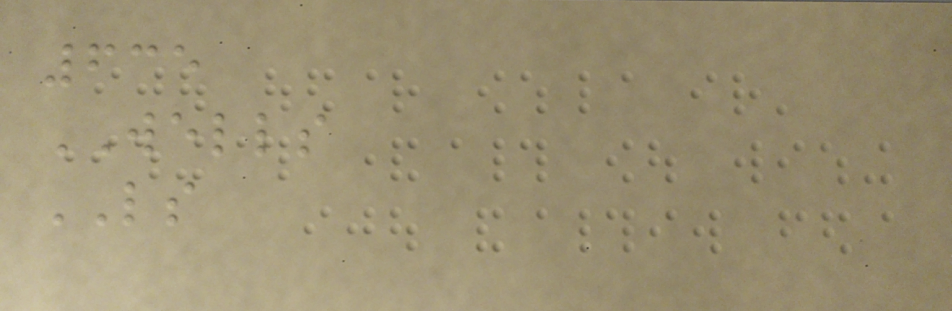635
WELLS
LS
